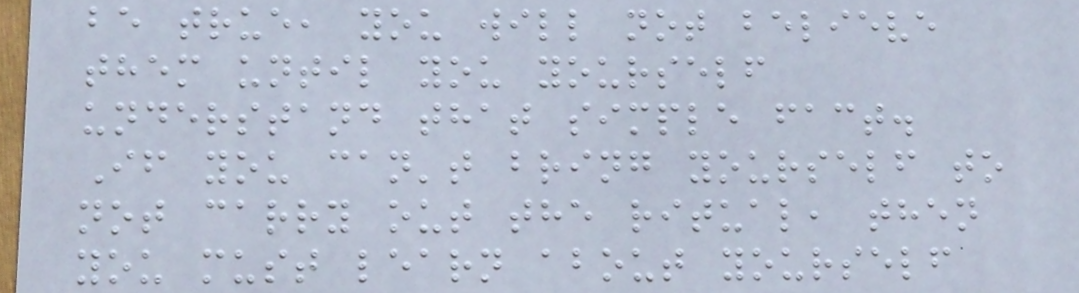be true, you will not believe
them until you yourself
understand that simple fact.
If you can't bring yourself to
not carry out the ritual, then
you must learn about yourself
